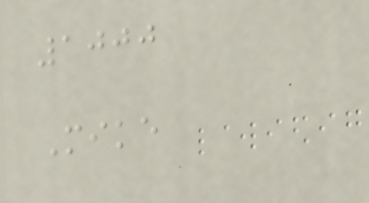1000
Mike
